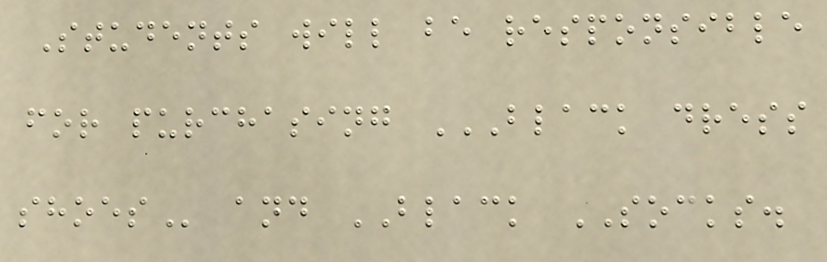Students will be responsible
for purchasing BLACK DRESS
SHOES and BLACK SOCKS.
